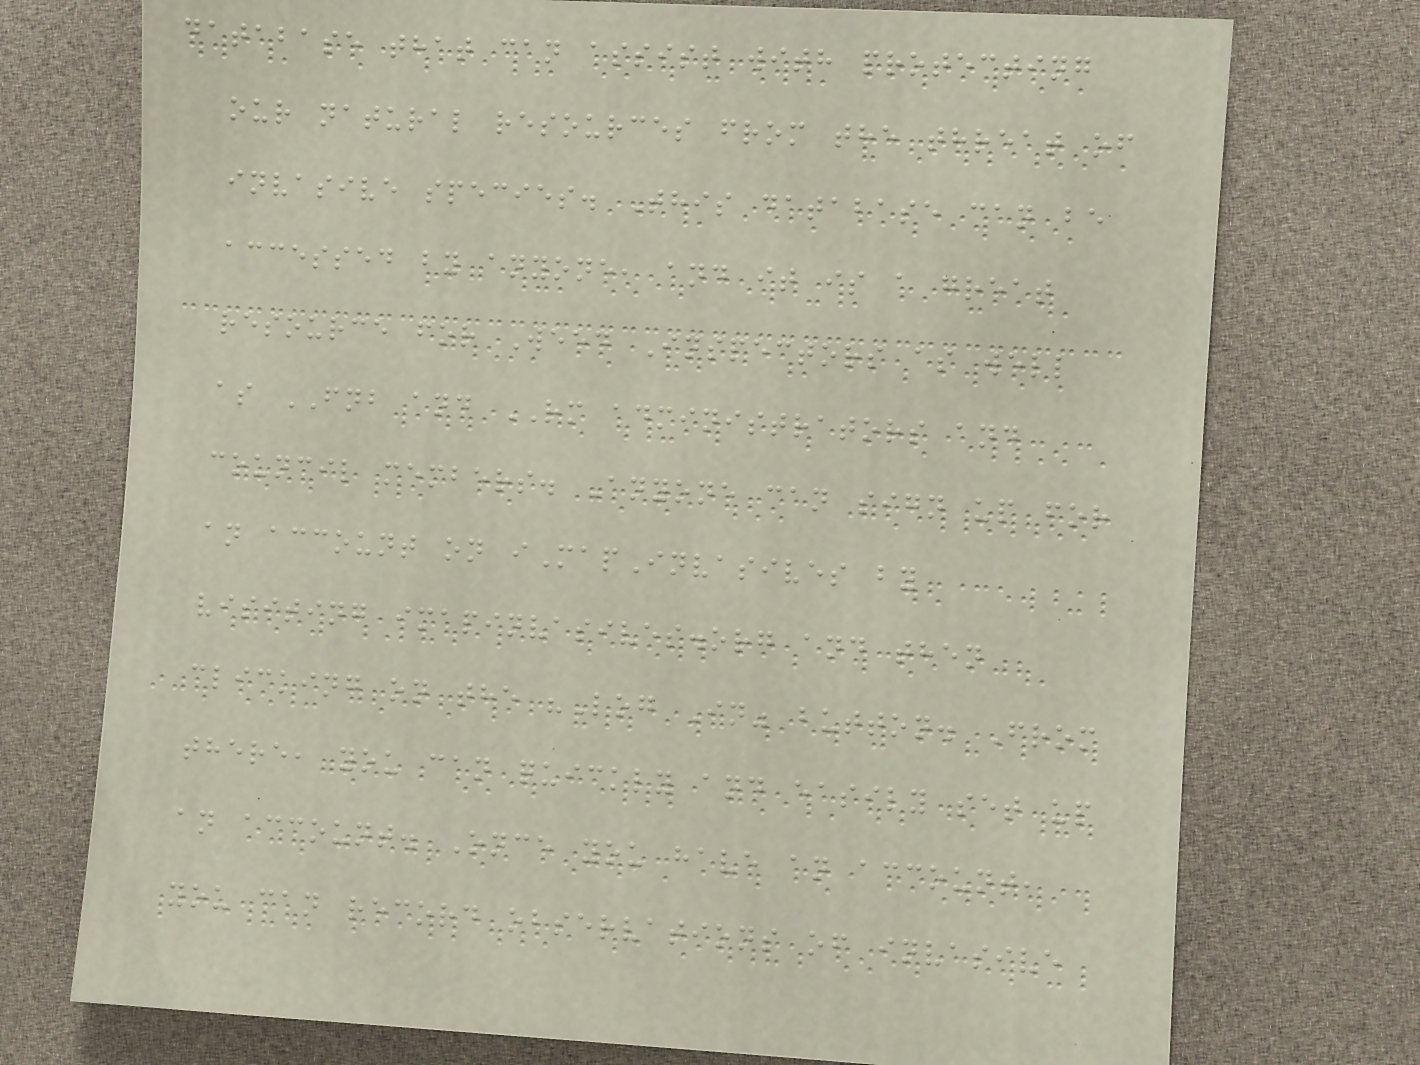database that can assist with protecting
our natural resources from the threat of
invasive species. This database can be
accessed by anyone, and it is a great
resource for Weed Inspectors as well
as FNB and RM administrators and
council members. Anyone can sign up for
an account on iMapInvasives by
visiting imapinvasives.org and then
clicking on the "Log In" button. From
there, you can quickly and easily set up
an account. Once you have an account,
you can record observations of invasive
